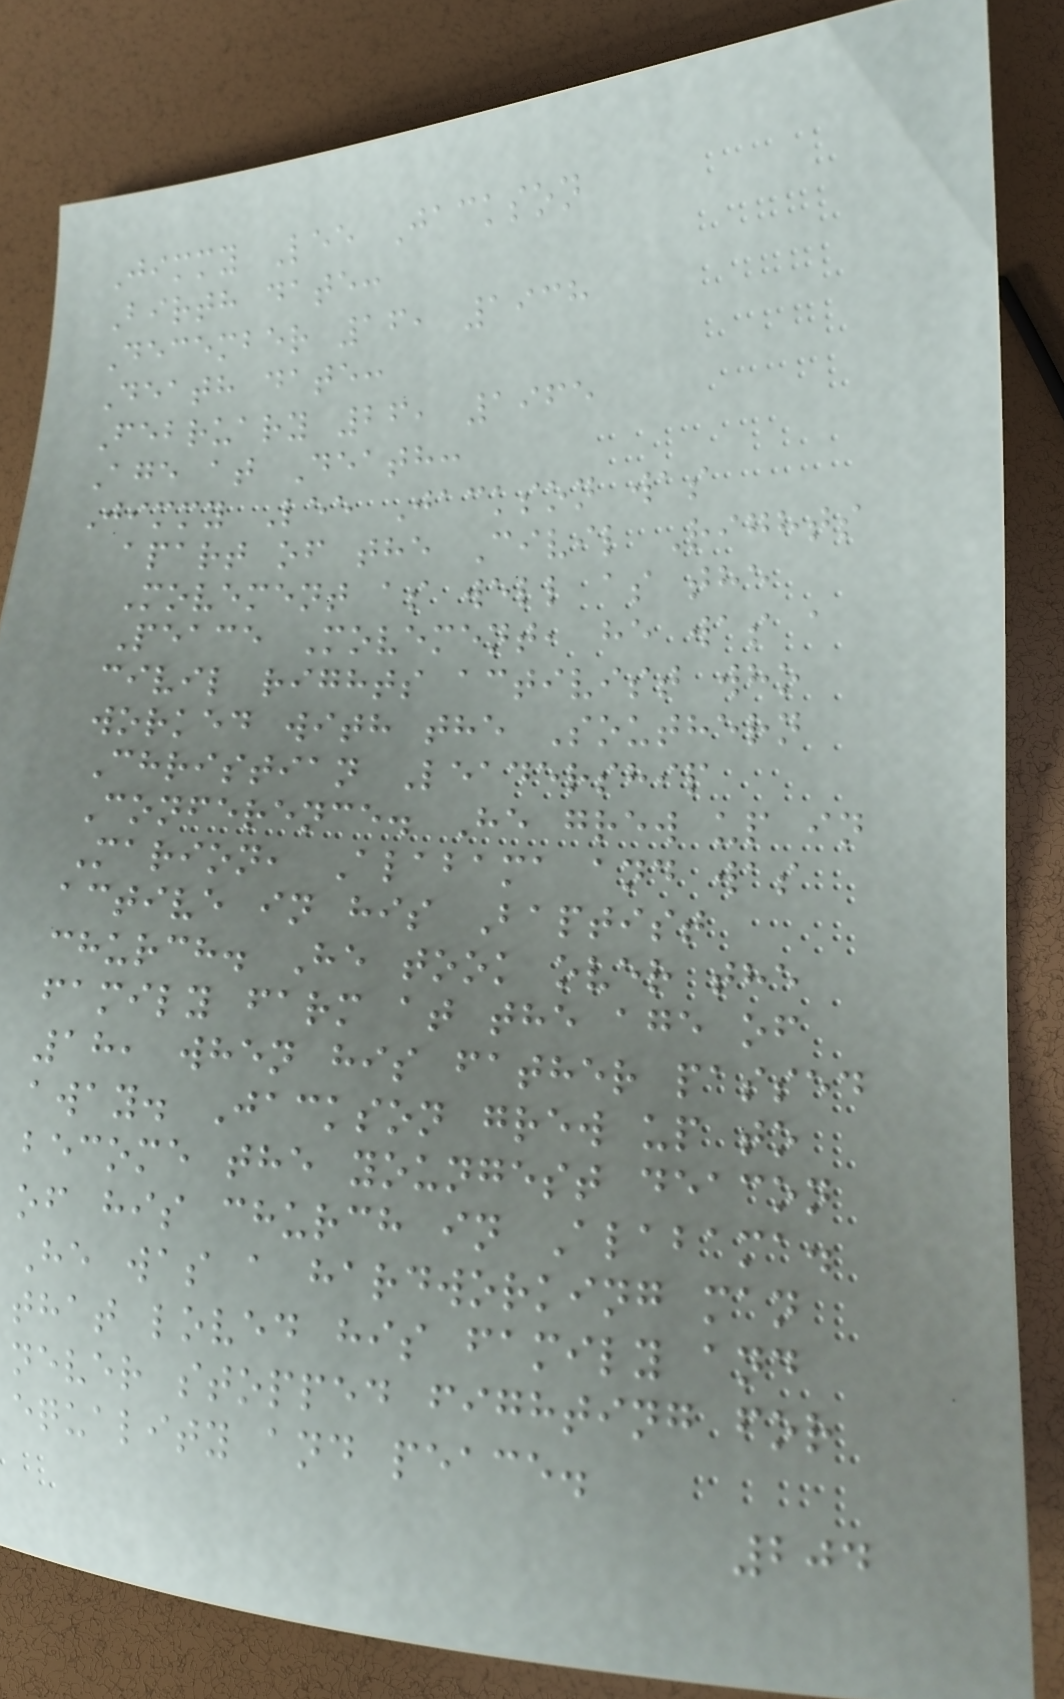Jimmy Lee Jackson
Birth date:
December 16, 1938
Death date:
February 26, 1965
Age at Death:
Jimmy Lee Jackson was
apart of the Civil Rights
Movement as well as the
Peace Movement, he was a
civil rights activist who
worked with the Southern
Christian Leadership
Conference. He grew up in
Marion, Alabama and was
active in his Baptist
church. He took over the
family farm at the age of
18, when his father passed
away. Jackson grew up to
become the youngest deacon
of his church in Alabama.
He was a hardworking man
that loved his family and
never stopped fighting for
equality and peace.
204
